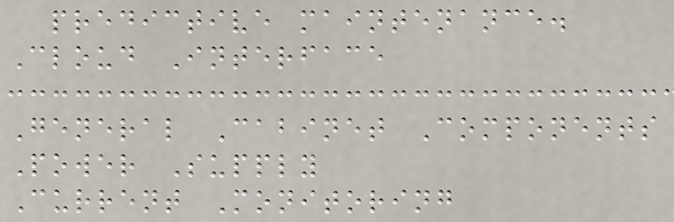predictive maintenance.
Cloud Interface
General Cabinet Components
Power Supply
Current Monitoring
